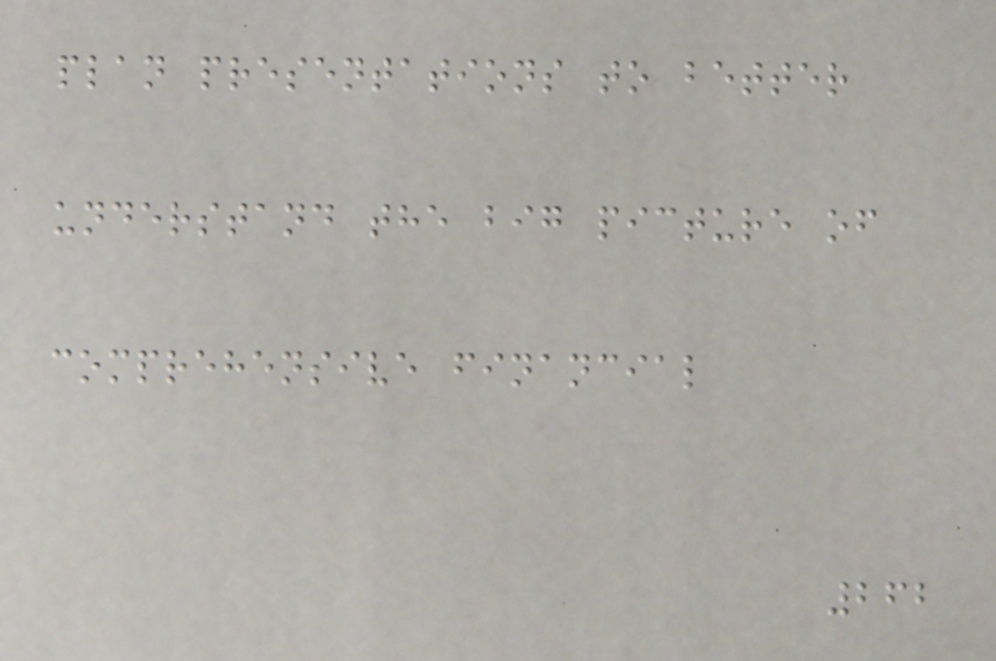plan presentations to better
understand the big picture of
comprehensive financial
262
